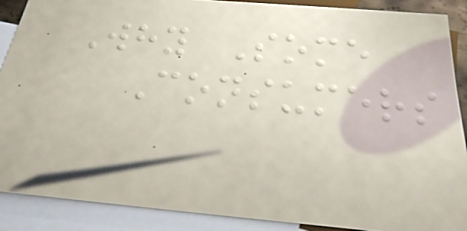Why Some
Consumers
